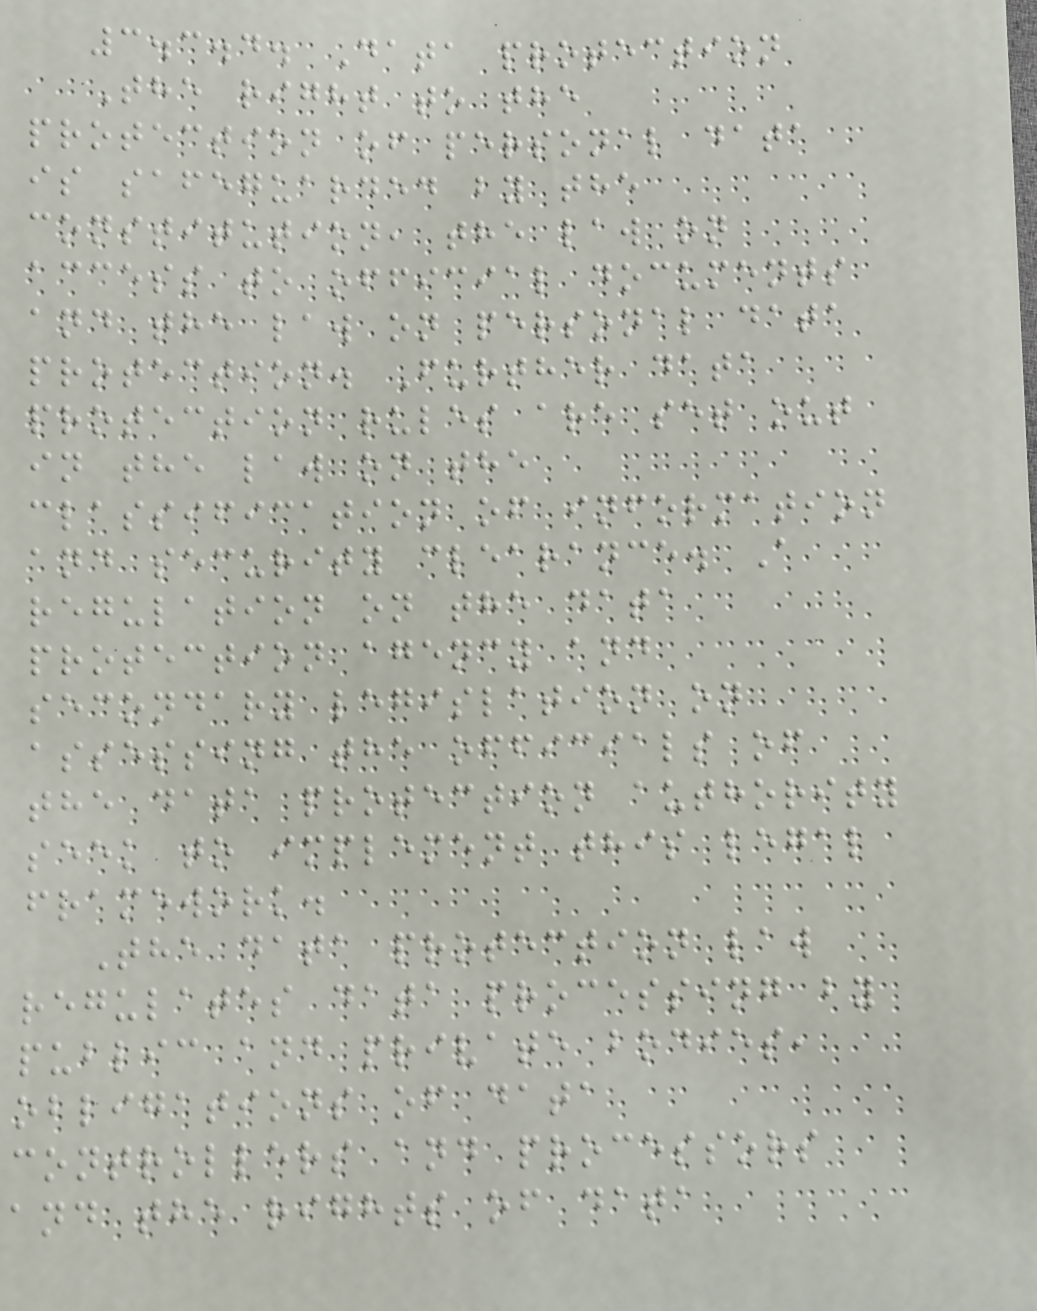3.3.4. Data protection
The right to the
protection of personal data
is safeguarded by the
constitution, the law on
access to official documents
and the law on personal data
protection. Further data
protection rules are set out
in the law on the
classification of information
and security clearance. A
regulation on the data
protection agency and
secondary legislation on
assessing the officials of
the data protection authority
seek to implement this legal
framework.
The data protection law
regulates data processing by
public and private bodies,
obligations of data
controllers and processors
and the rights of data
